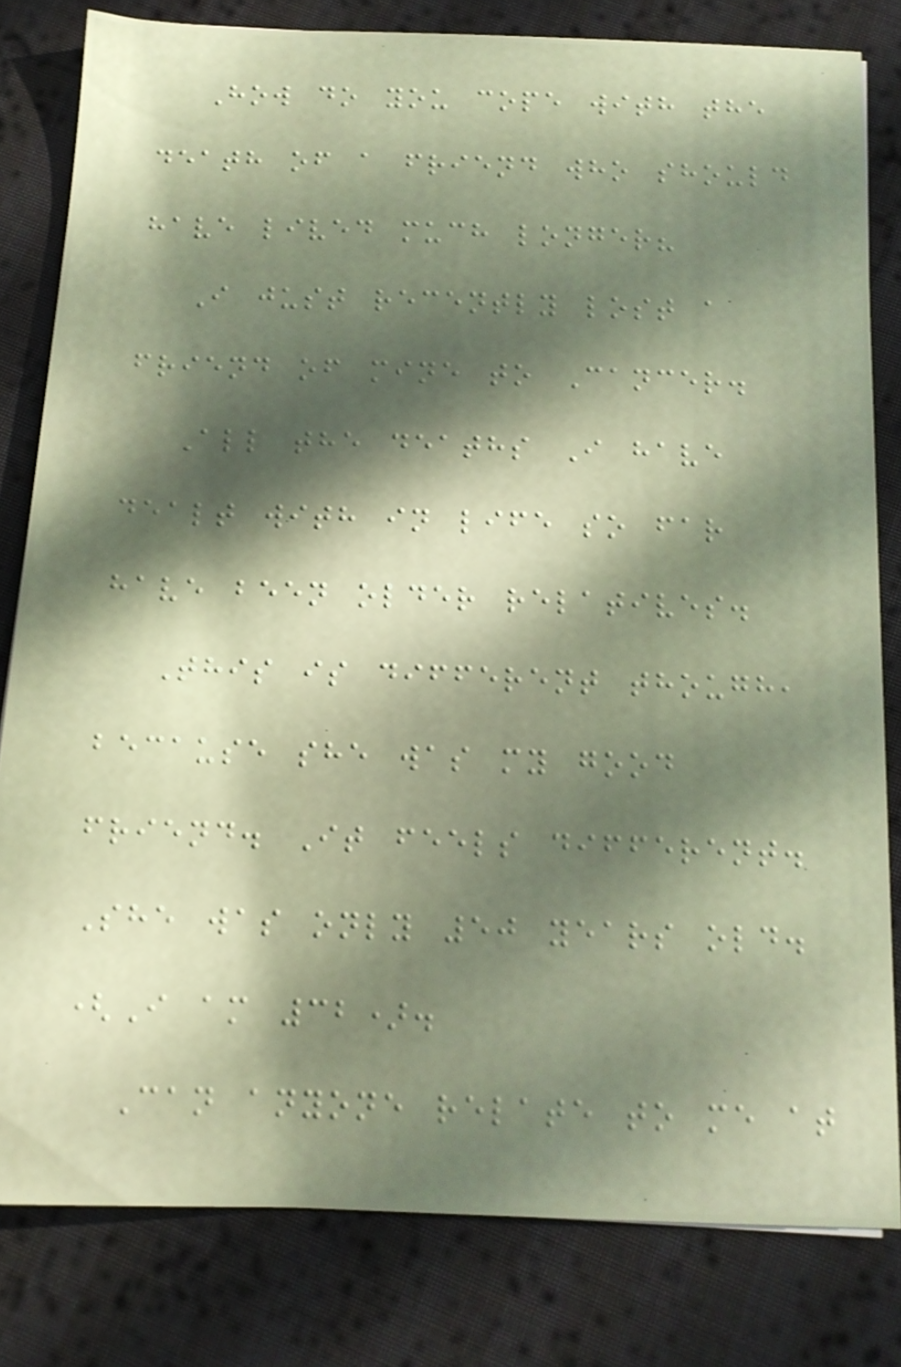How do you cope with the
death of a friend who should
have lived much longer?
I just recently lost a
friend of mine to Cancer.
All the deaths I have
dealt with in life so far
have been older relatives.
This is different though,
because she was my good
friend. It feels different.
She was only 50 years old.
(I am 32).
Can anyone relate to me at
